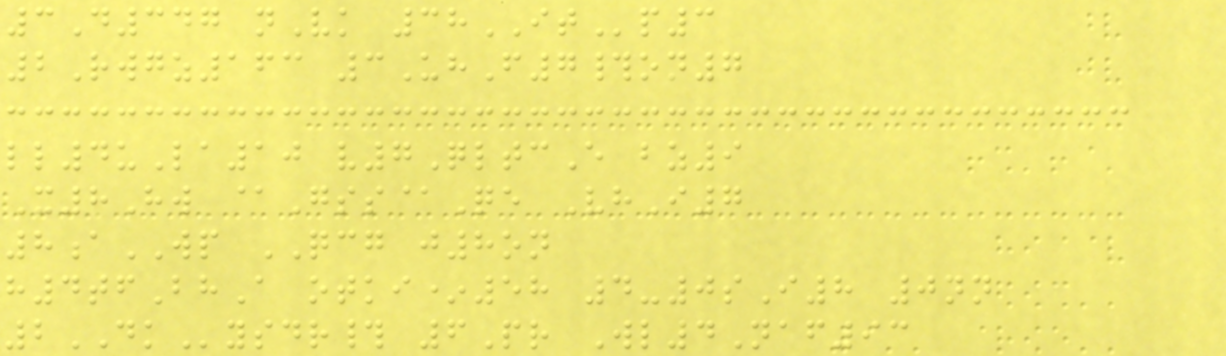3D347 nVk 38ITp3
2Rwgz163 3UhF7#on7
ll4uLa10 v7QltcE bz9
X8Hw @Gss@Qe VhI7
8aWP QCG j8on
h4tfBhA otki*58 4-0sI8 0nn
2DKysdr# 6Pr Wl4Naf93
